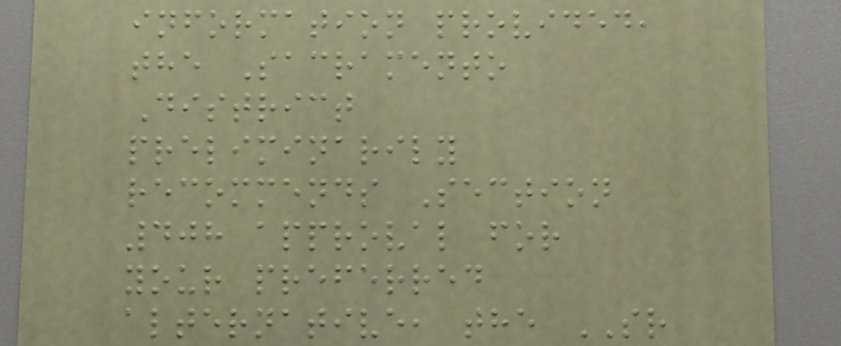information provided,
the Sacramento
District
preliminarily
recommends Section
408 approval for
your preferred
alternative, the SR
